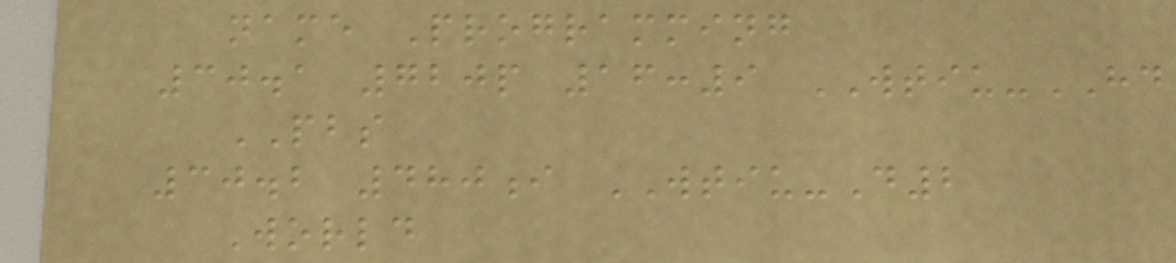name Programming
30.1 720p 16:9 WTIU-HD
PBS
30.2 480i WTIU-D2
World
